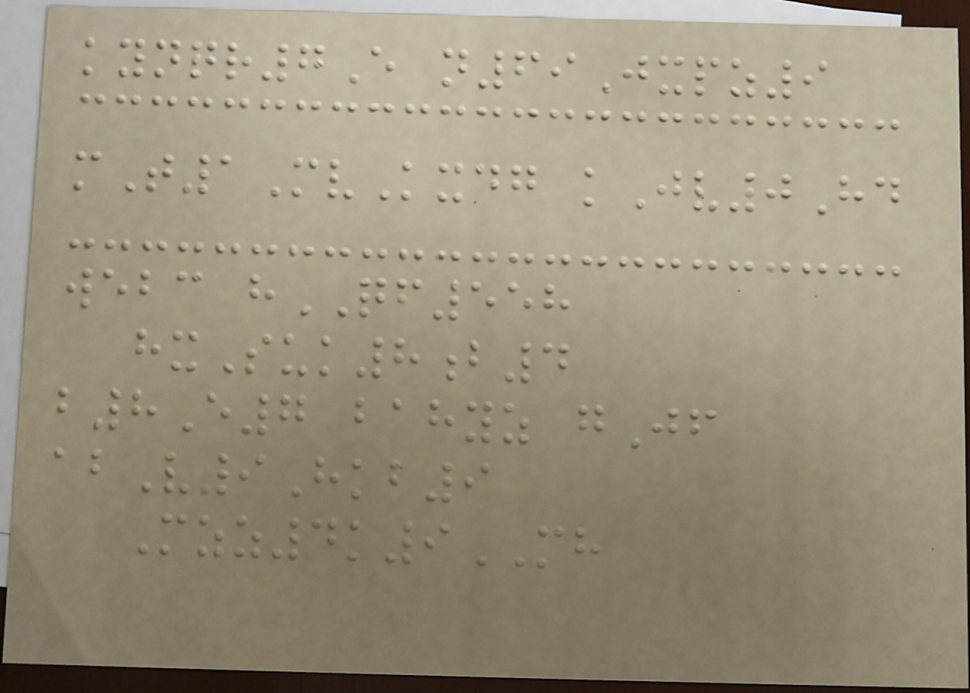kynqr7E n69Jxpz9
mT1MvKxdg kJv0Hd
webc hQF558
hxSuk8b4
b8E7 bahyz gJf
abV9Hkb9
Mzz4k9MH
